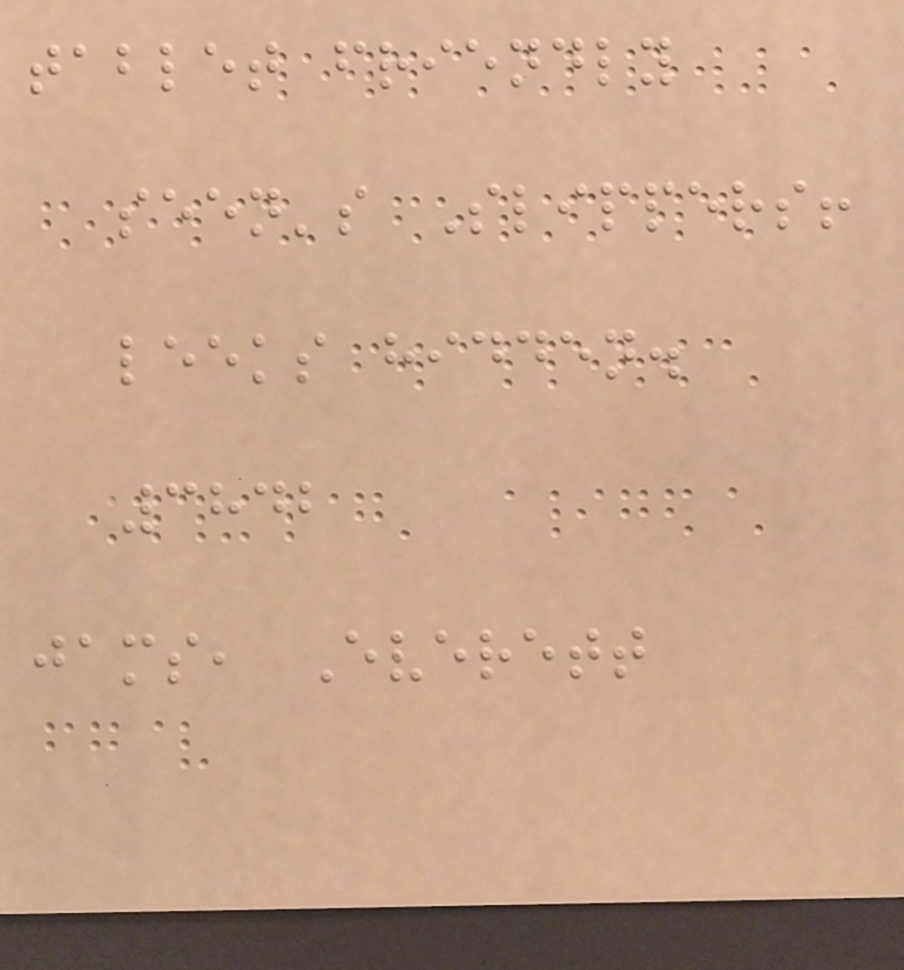tablet friendly
seen's Slippers!
leeks hidden.
3842
jams, Everett
